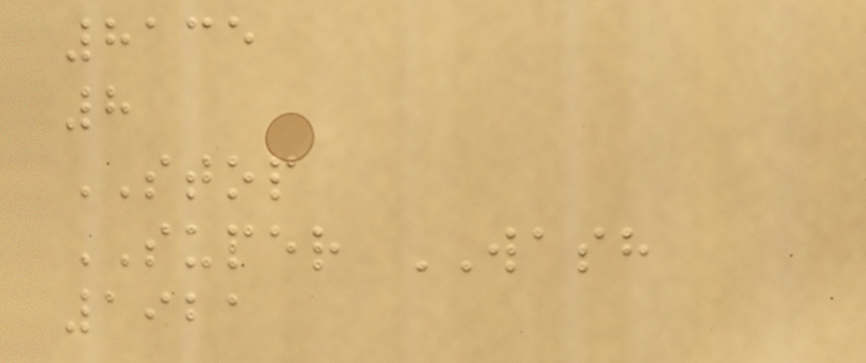8135
8
STOP
SUPER WASH
1921
